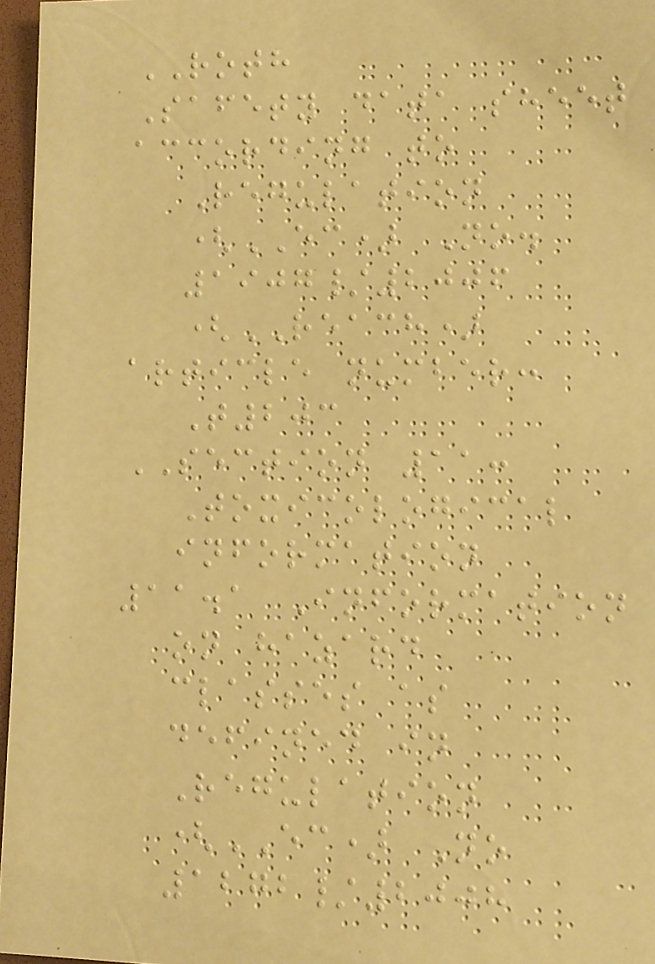ROTH
Safety data sheet
according to
Regulation
(EC) No.
1907/2006
(REACH)
article number:
T203
SECTION 11:
Toxicological
information
11.1 Information
on hazard
classes as
defined in
Regulation
(EC) No
1272/2008
